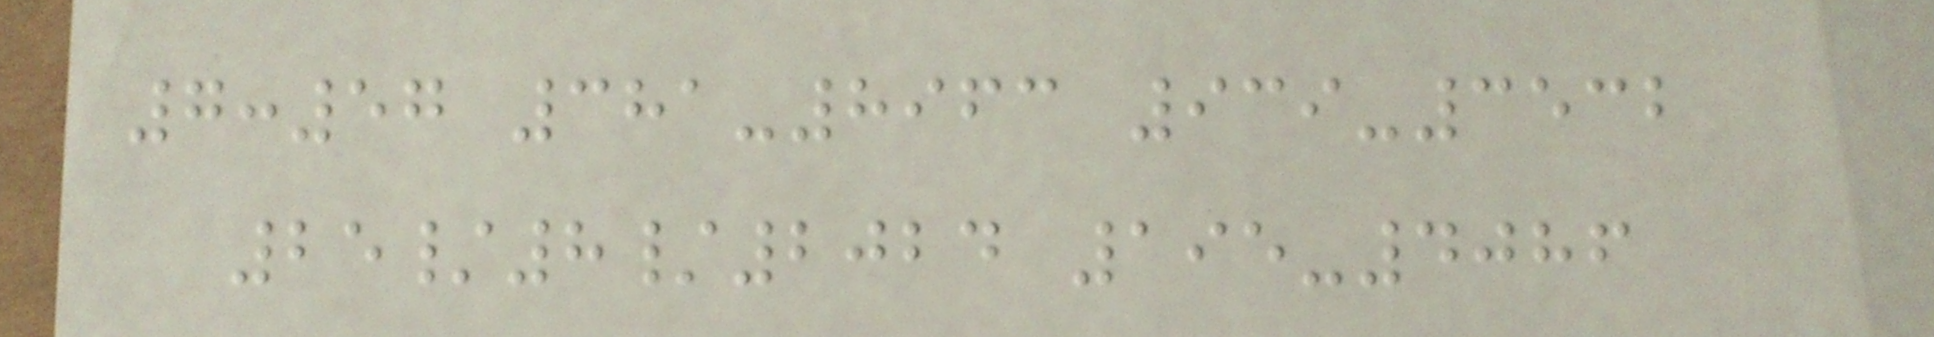7:57 381-8963 939-3532
25/8/2024 195-4086
